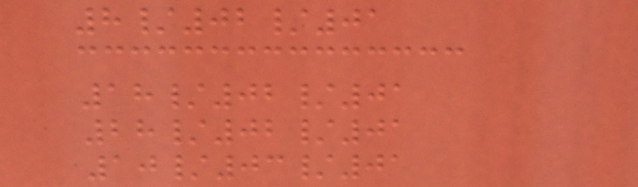8/02/01
18/02/01
28/02/01
10/03/01
